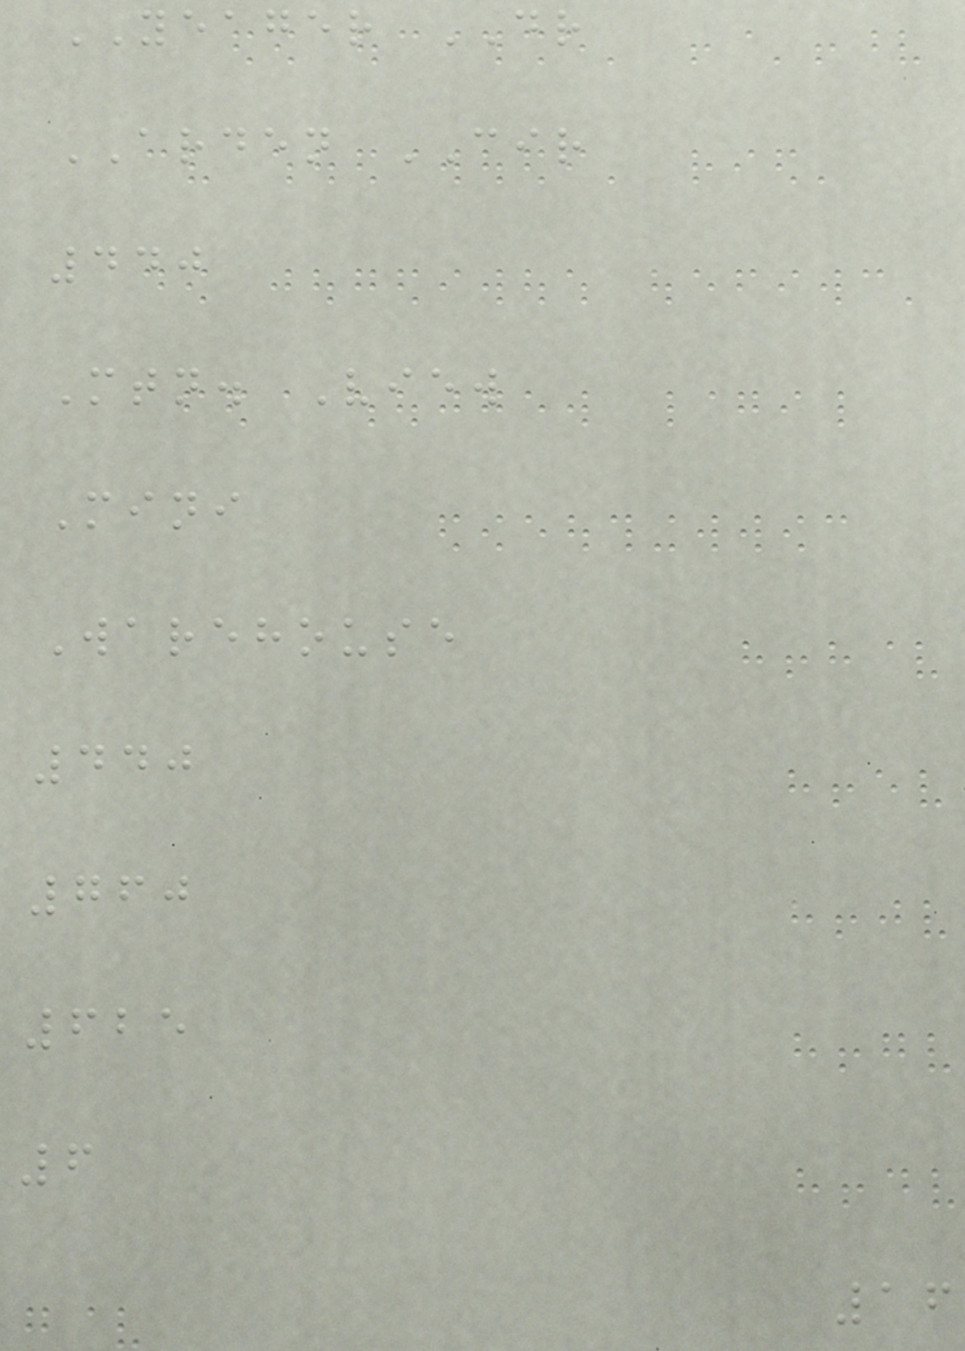YEAGER DR
ARDEN CIR
440
Mtn. View
Mini
Warehouse
440
760
625
6
16
